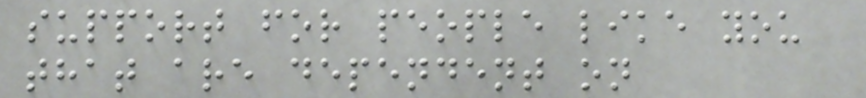support for people like you
that are dependent on
